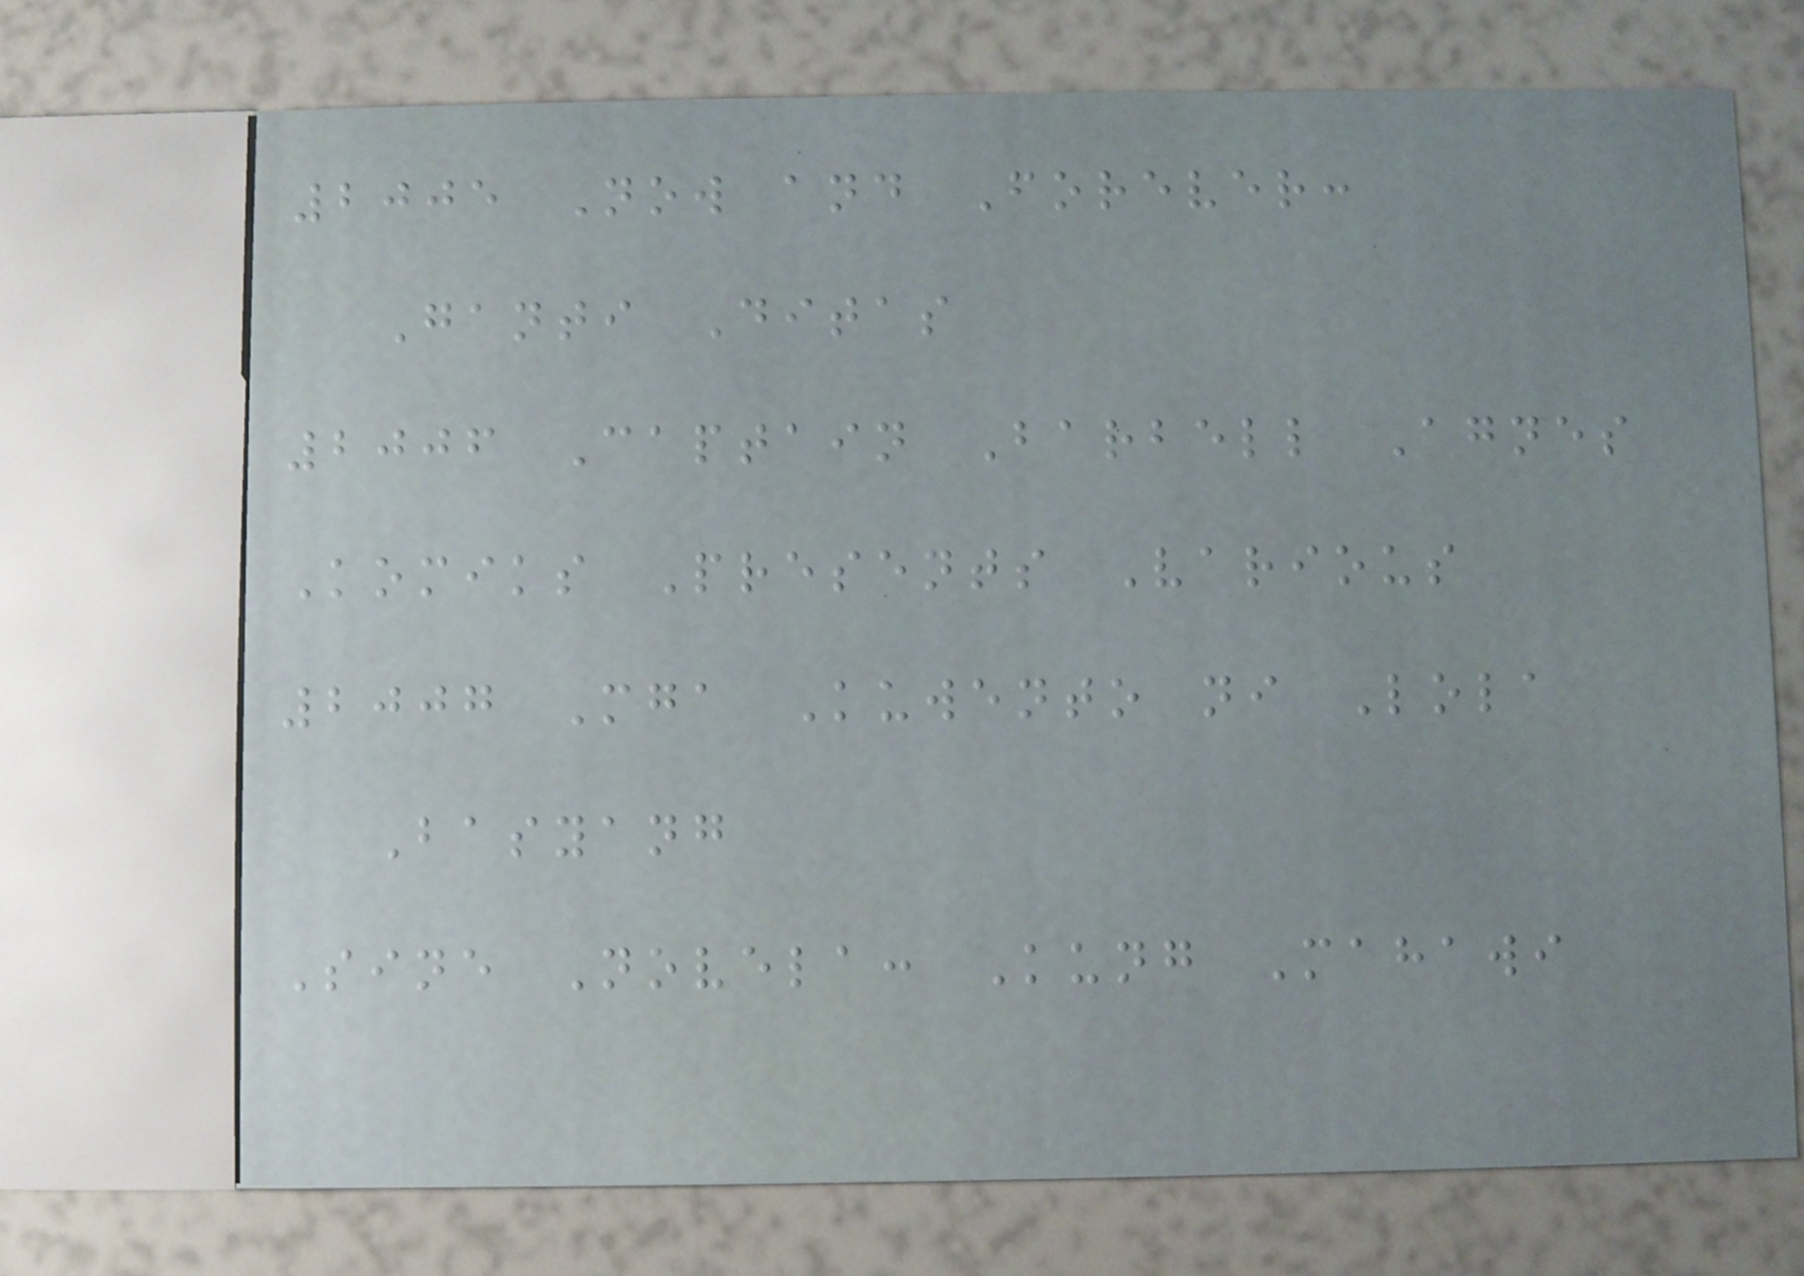2005 Now and Forever:
Ganti Ditas
2006 Captain Barbell Agnes
Komiks Presents Various
2007 Mga Kuwento ni Lola
Basyang
Sine Novela: Kung Mahawi
